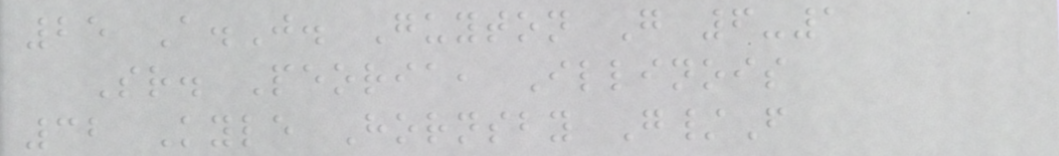25 A.J. Guyton G 6-1
Sr. Peoria, Illinois
32 Kyle Hornsby G/F
